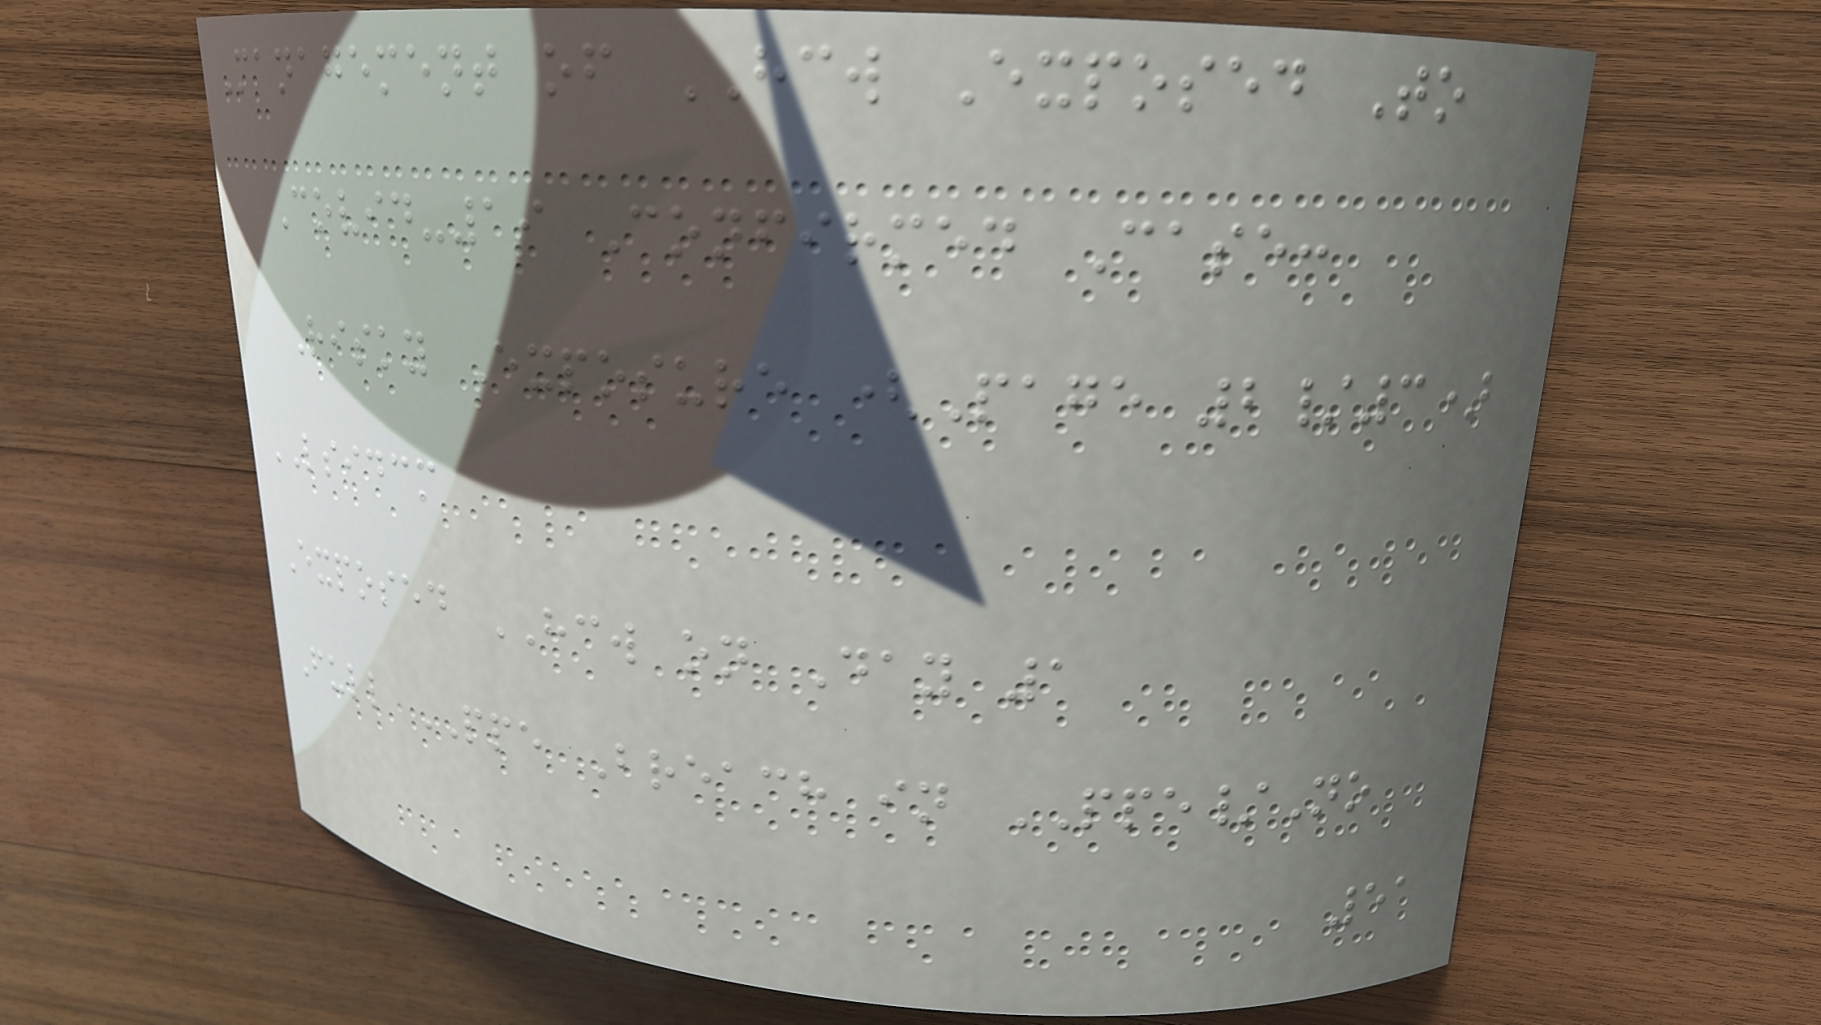Management of HCW Exposed To
Covid-19 Confirmed Case:
Risky Exposure (Page 2/3)
LSIDCM
Exposed HCW on Day 1
Full PPE Breach in PPE/No
51
